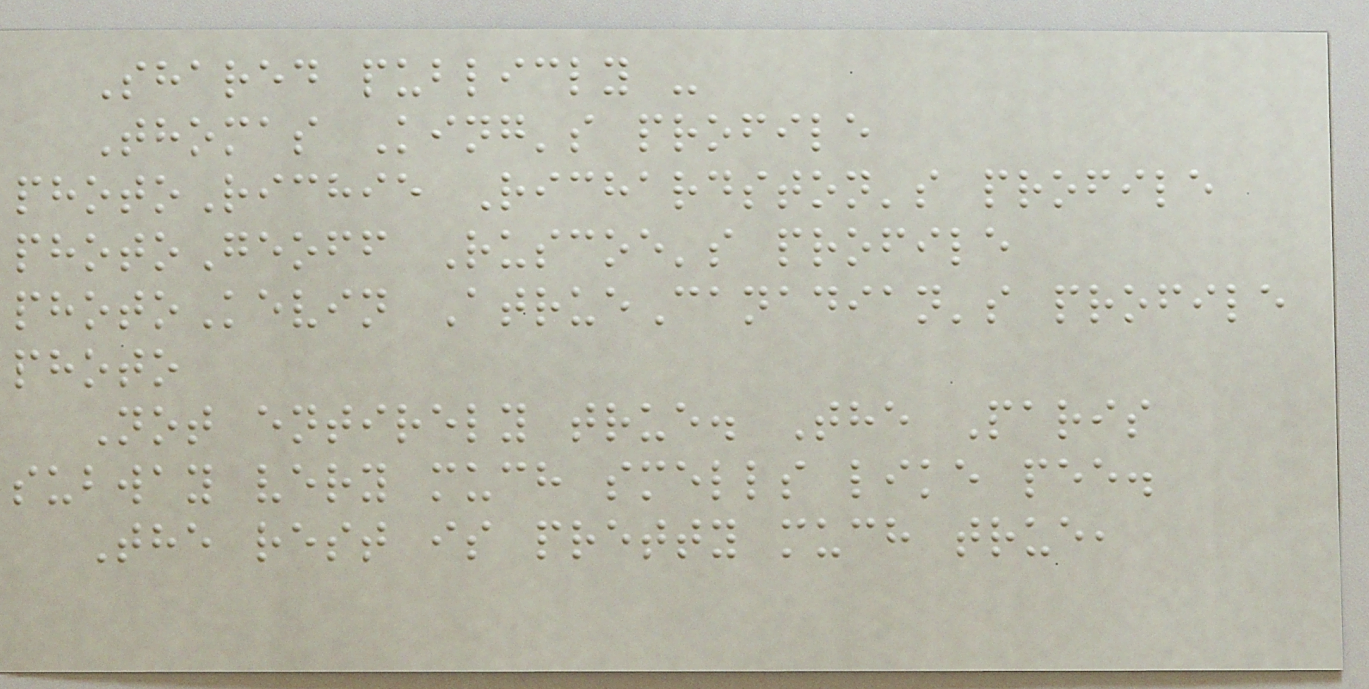Shared publicly -
Thomas King's profile
photoRichie Richardston's profile
photoGeoff Ruscoe's profile
photoKevin AtrueCanadian's profile
photo
Not entirely true. The Paris
subway very much smells like pee.
The rest is pretty much true,
